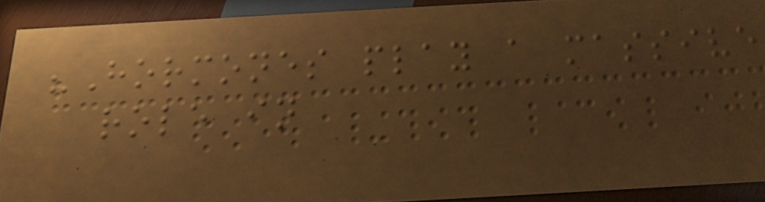"Hormones play a massive
role in
